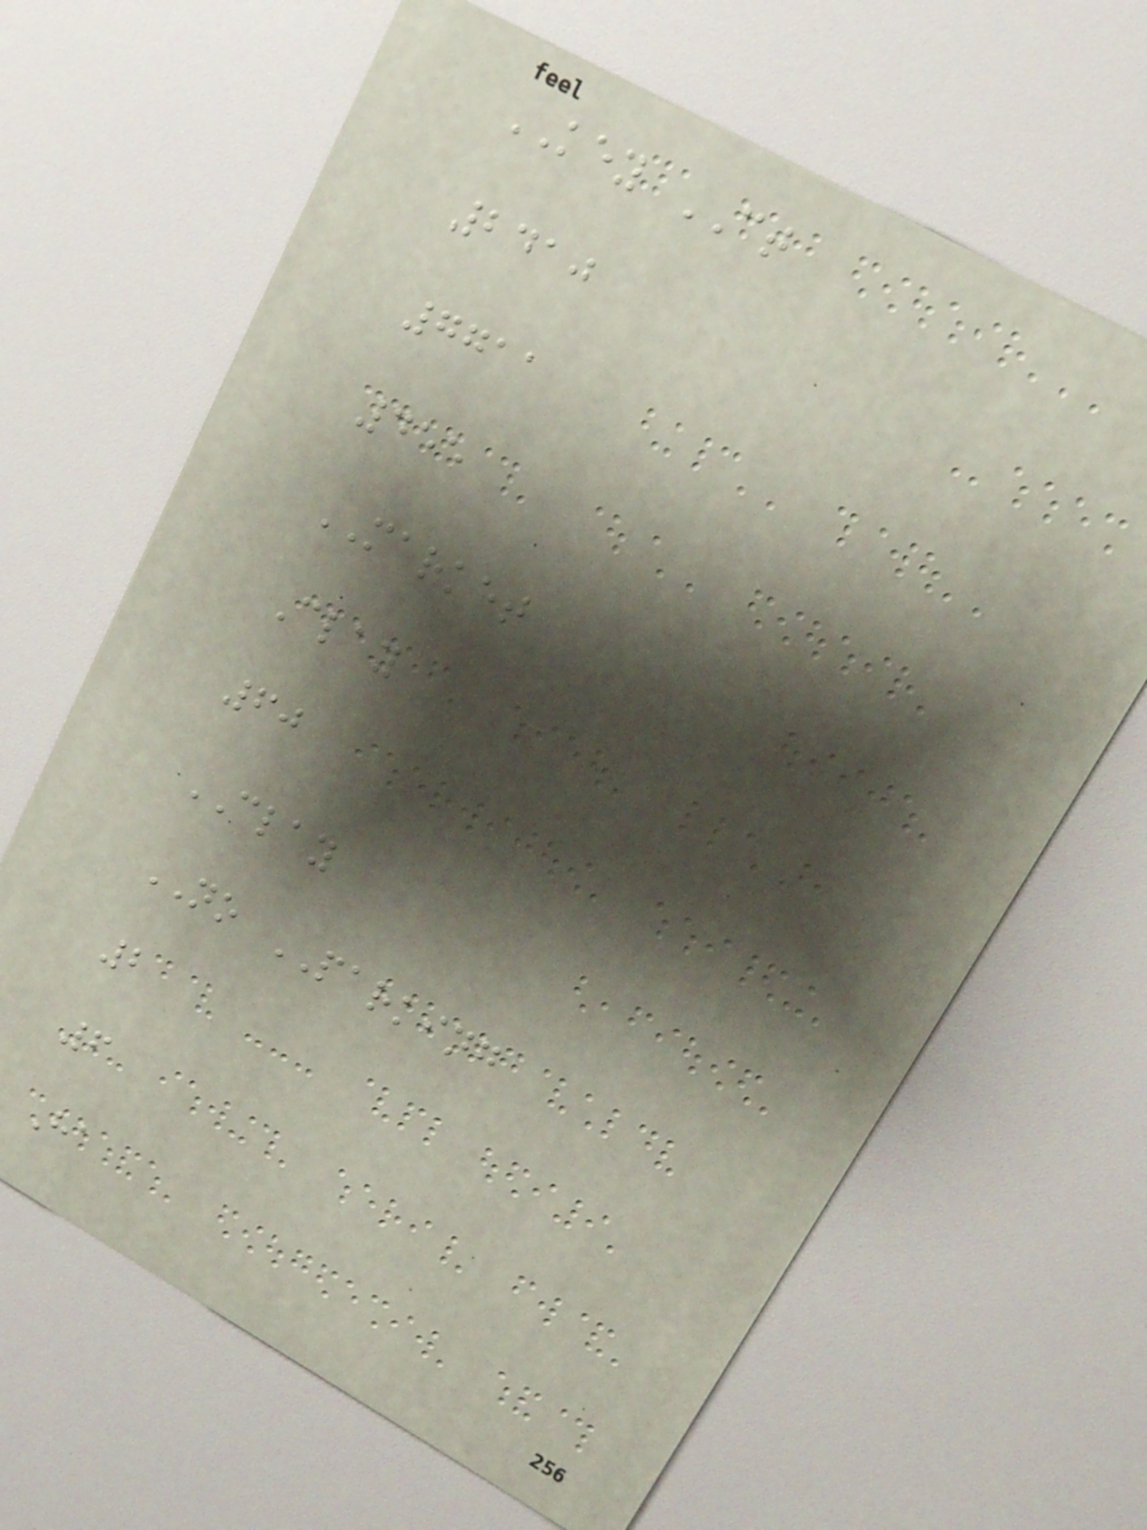KEY CT
2410
7711
455
MARKET
Clay
60
CLAY
NO PARKING
2
6
Ha
